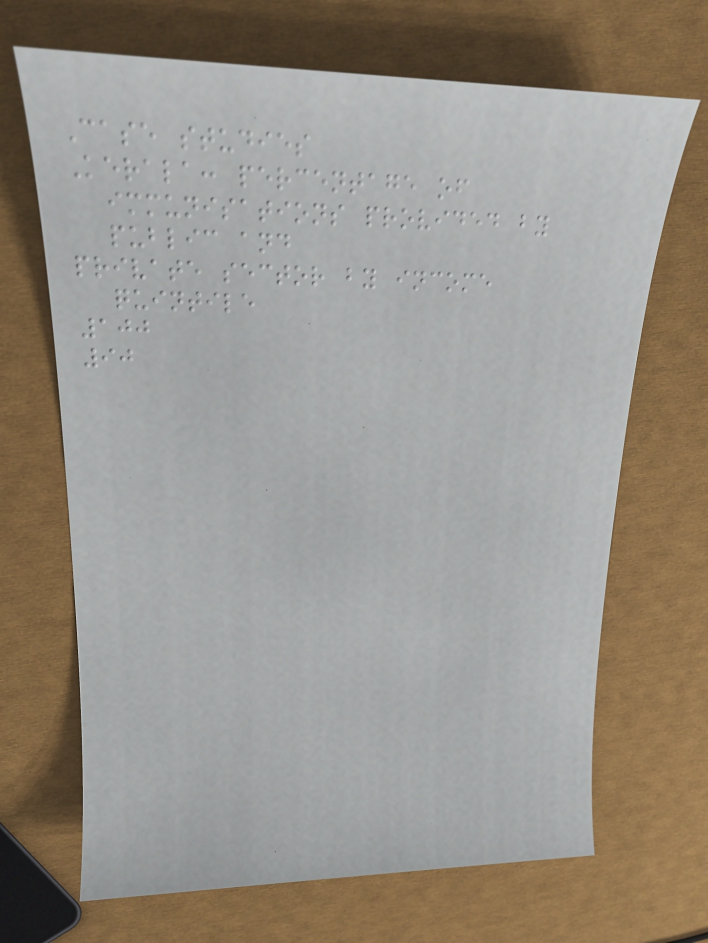Case studies
Kerala: percentage of
immunisations provided by
public and
private sector by income
quintile
100
90
